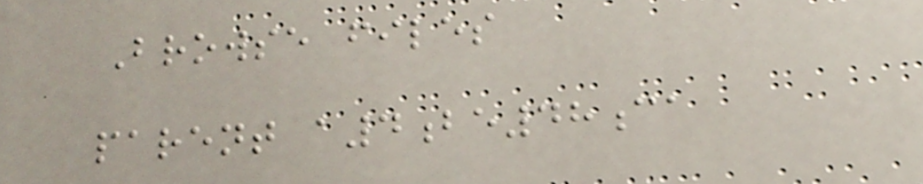Browse files
parent a4be48ca
